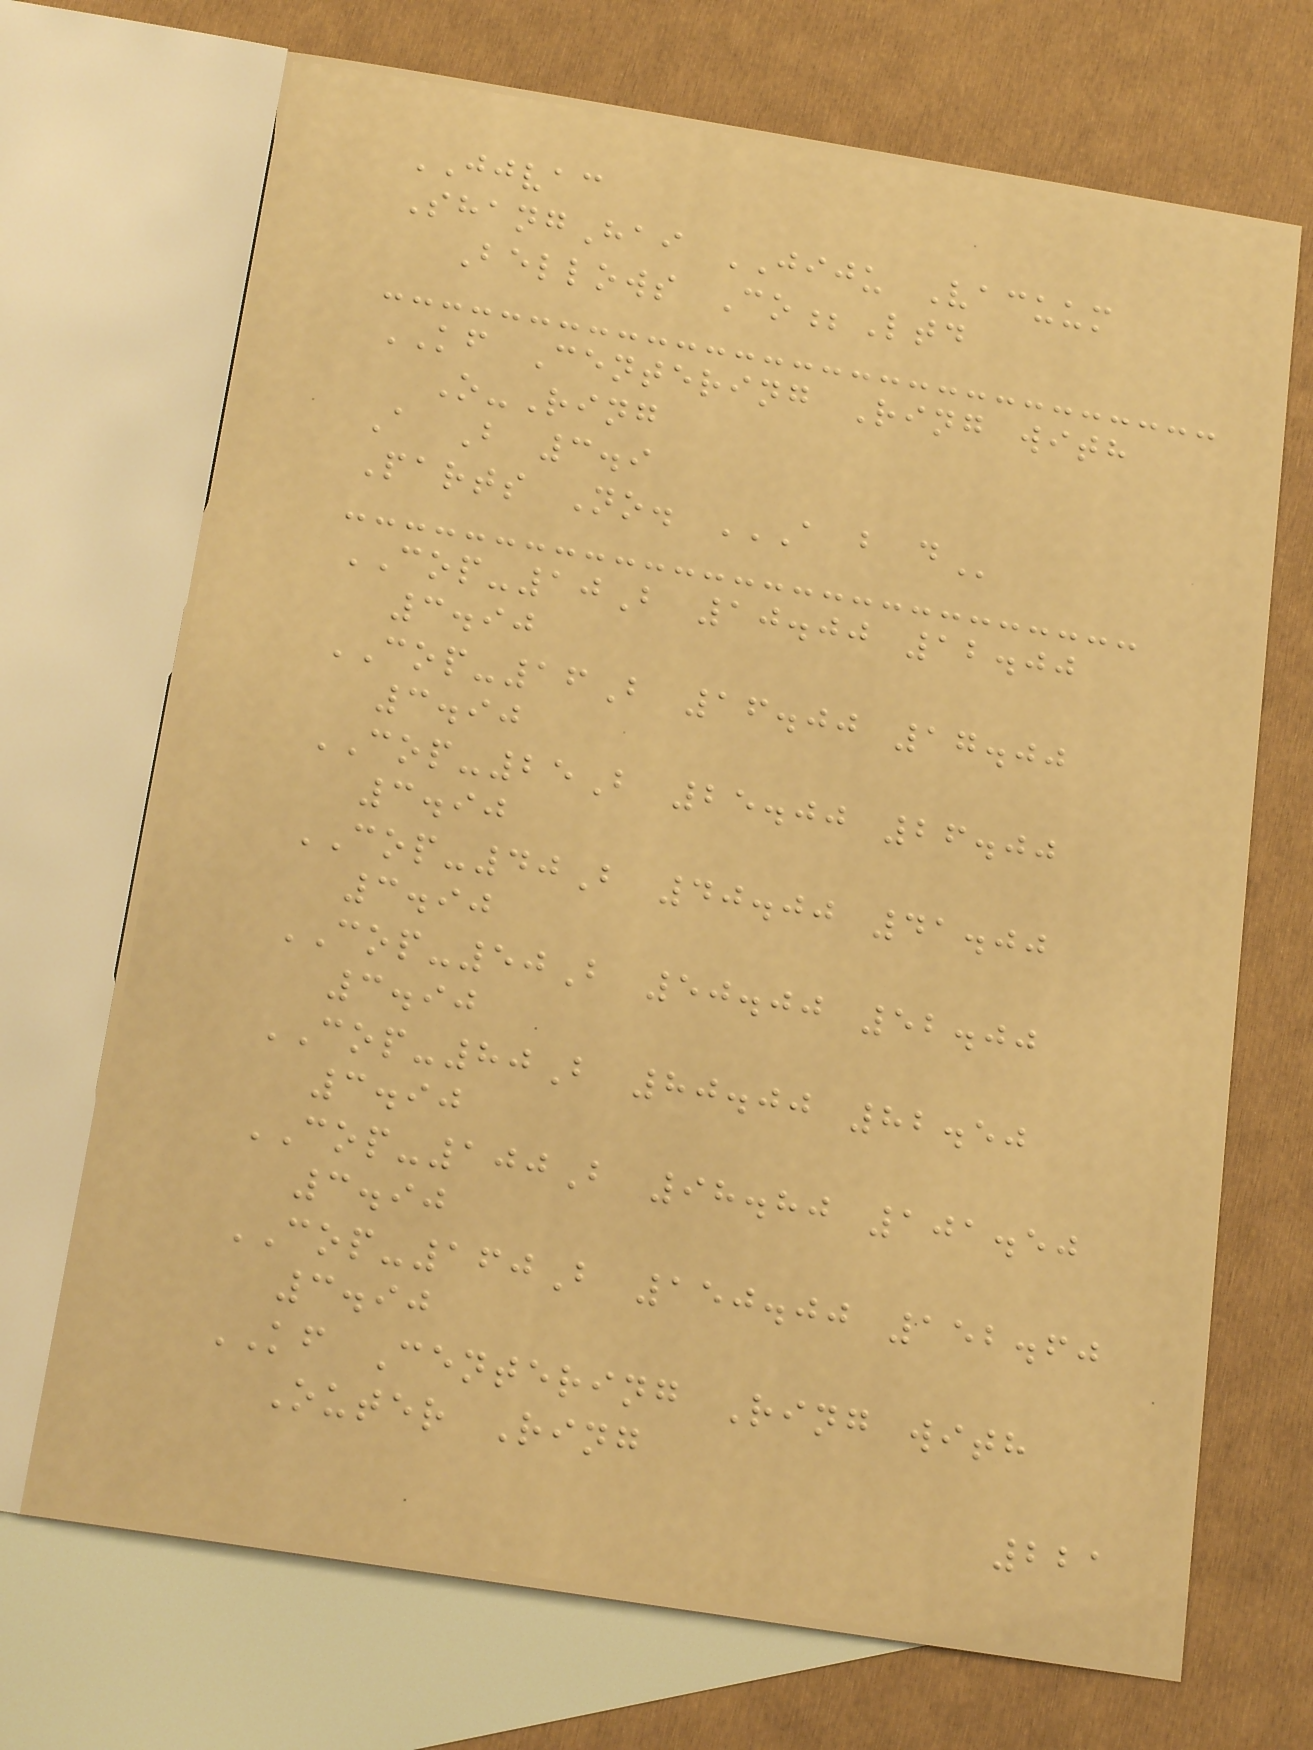JJVAC
ShangHai JIJU Vacuum
Bellows Co;Ltd
KF Centering Ring with
O-Ring
A B 3.9
Parts No. A B D
COP-10B 10.00 12.00
3.90
COP-16B 16.00 17.00
3.90
COP-25B 25.00 26.00
3.90
COP-40B 40.00 41.00
3.90
COP-50B 50.00 52.00
3.90
COP-80B 80.00 82.50
3.90
COP-100B 98.80 101.50
3.90
COP-160B 150.00 152.60
3.90
KF Centering Ring with
Outer Ring
221
